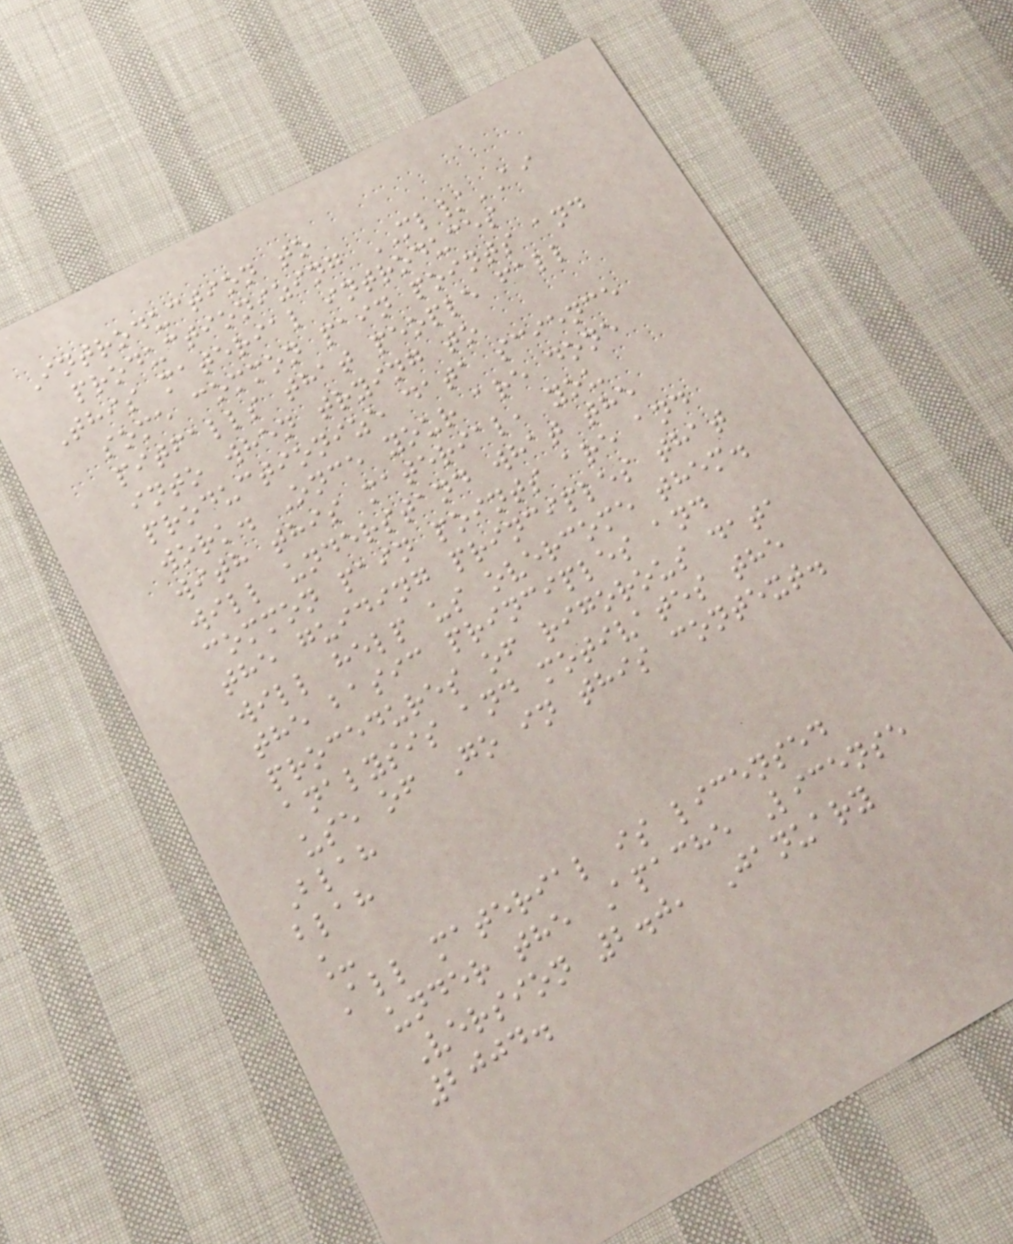Introduction to
productionizing ML/AI
This material introduces
some common pain points and
pitfalls that people fall
into when trying to
productionize data science
work. Once your are done
with this material, you
will understand what the
common pain points are and
the guiding principles that
will help us overcome them.
the basic principles and
procedures of rigorous data
analysis and motivates the
use of Go in this context.
Blah
blah
_
All material is licensed
under the Apache License
Version 2.0, January
2004.
